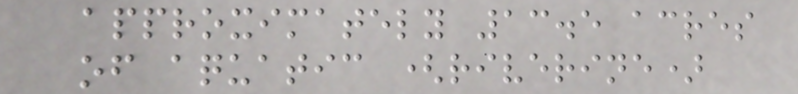approximately 13.5 acres
of aquatic (riverine)
